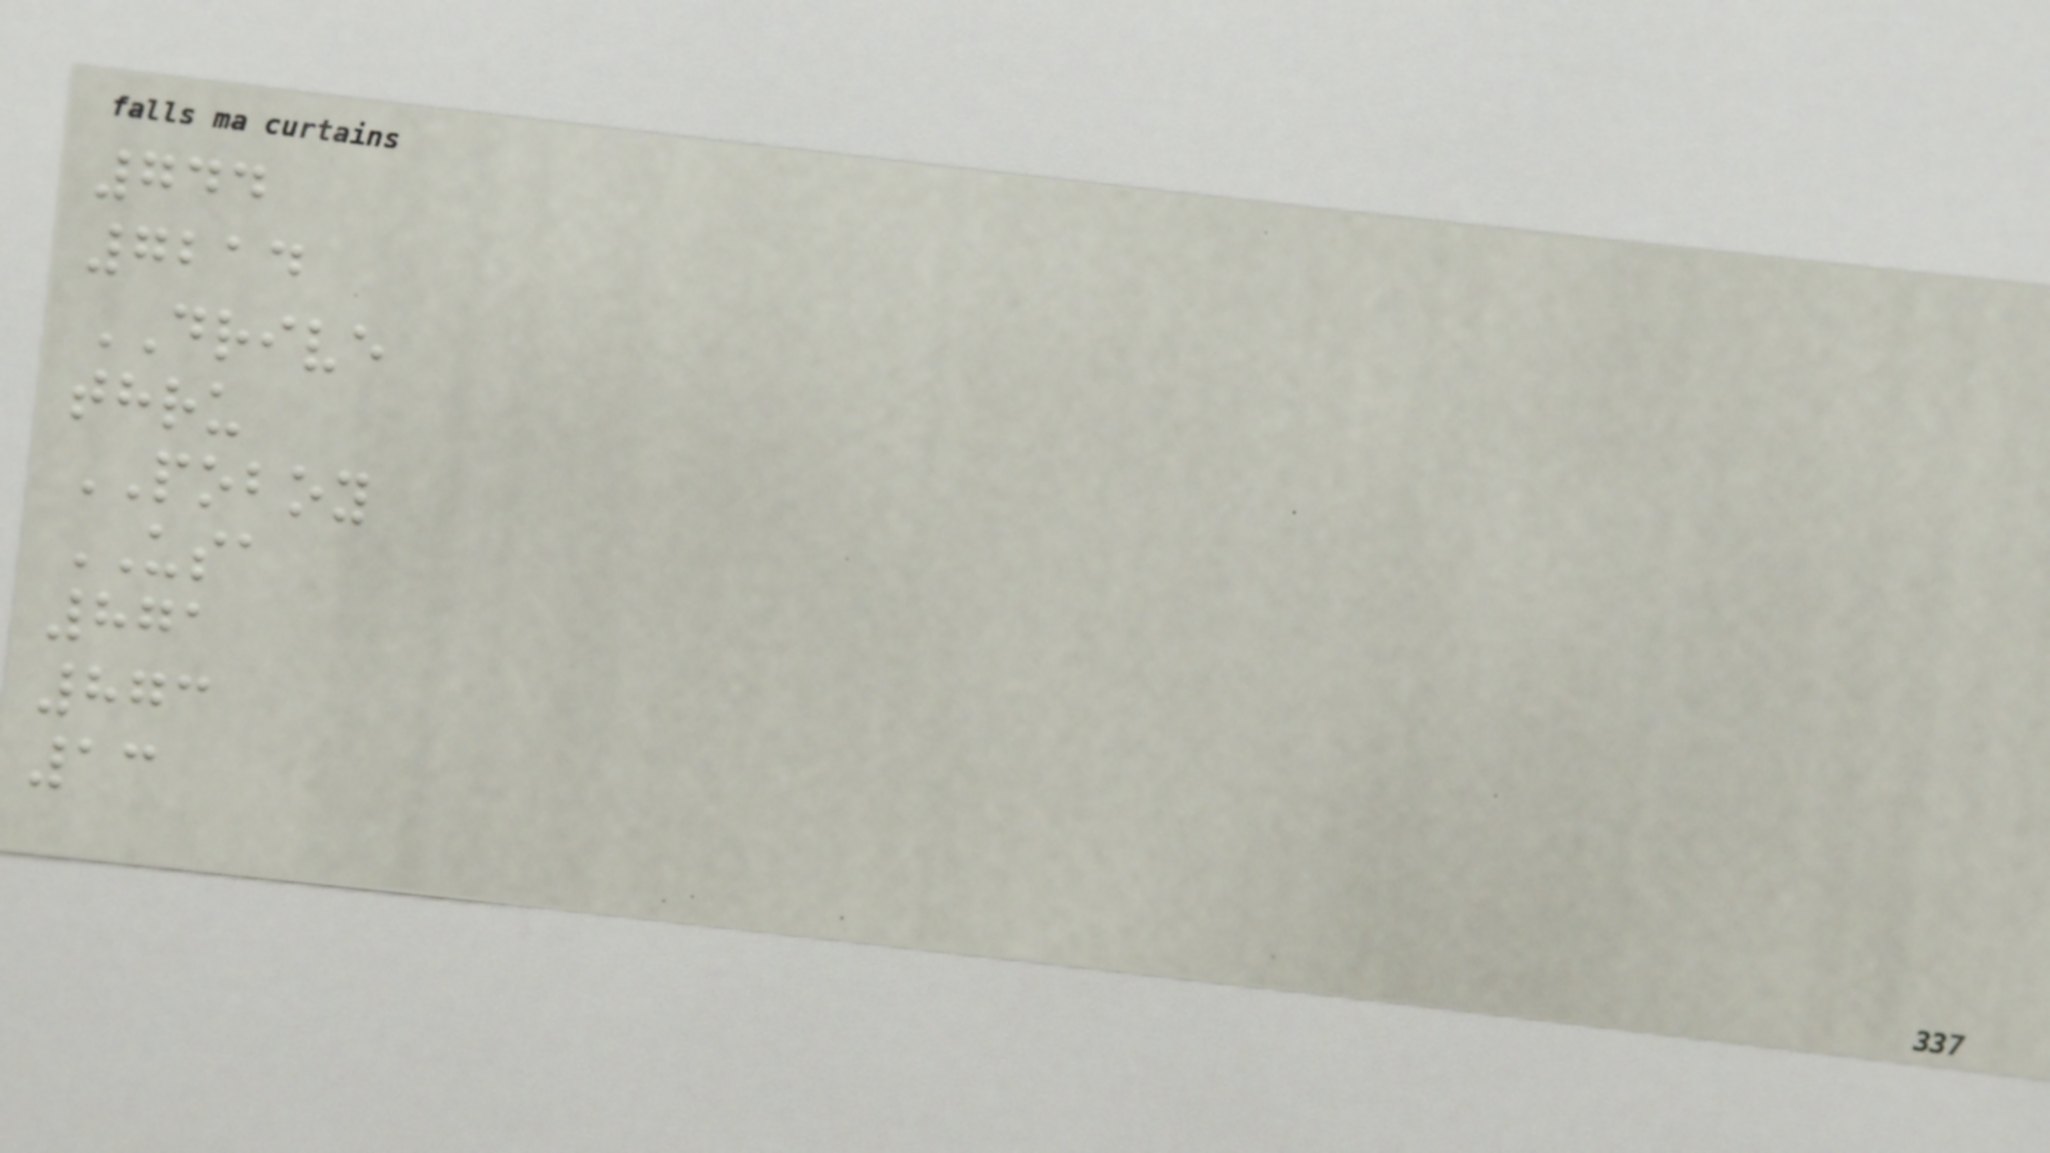744
7214
DRIVE
thru
POBOY
USA
871
873
13
